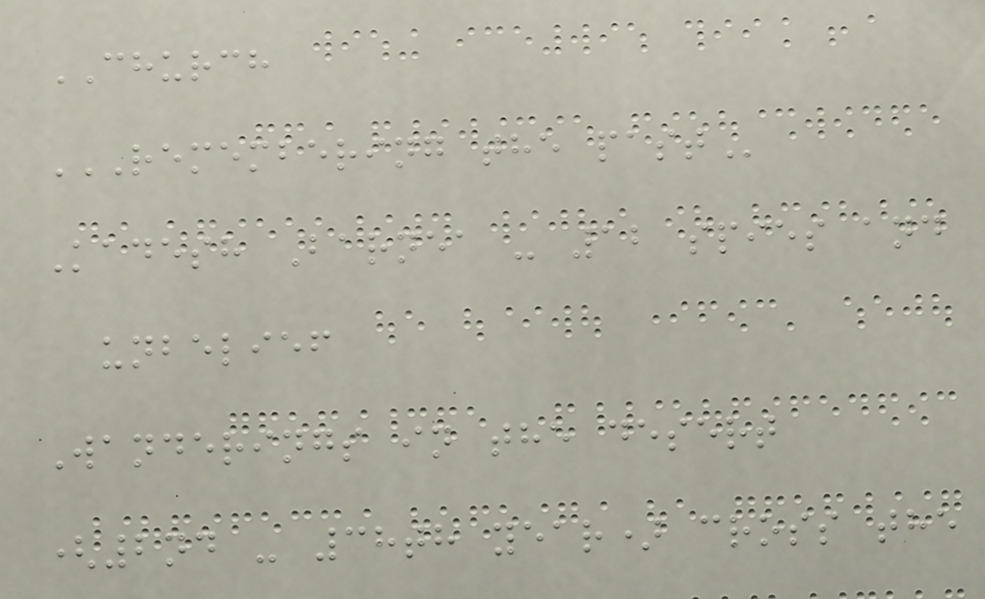CHURCH
REMEMBERING THE PAST
Kadesh Barnea - 12 spies and
unbelief
Wanderings in the desert
(2nd - 38th year) cross the
